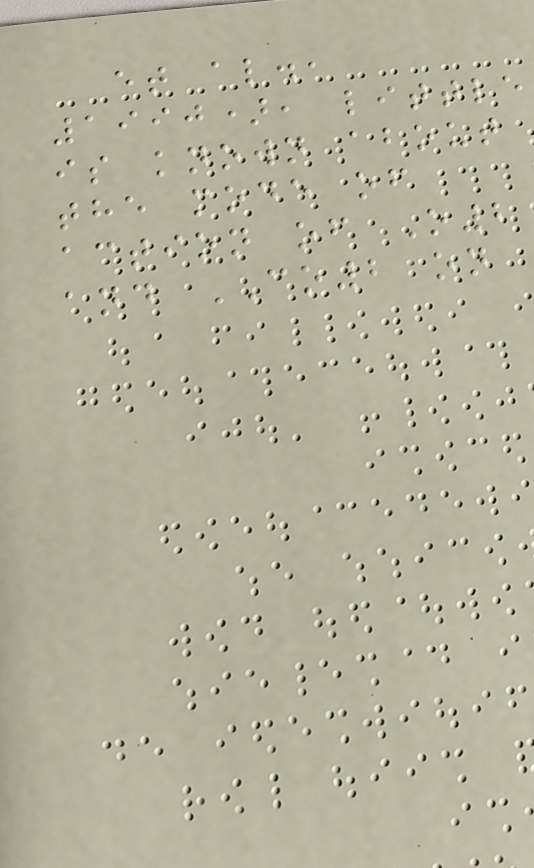et al.,
1990), little
is known about
the mode of
action of O2
and CO2 on
